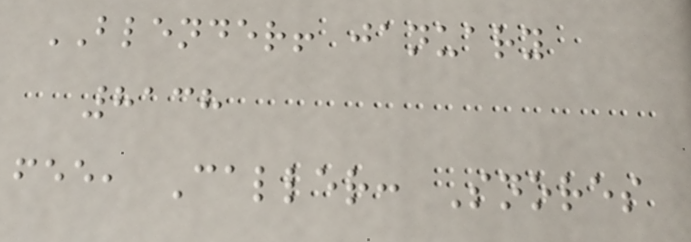BLENDER! january
8138
fee, Caller: Snores
